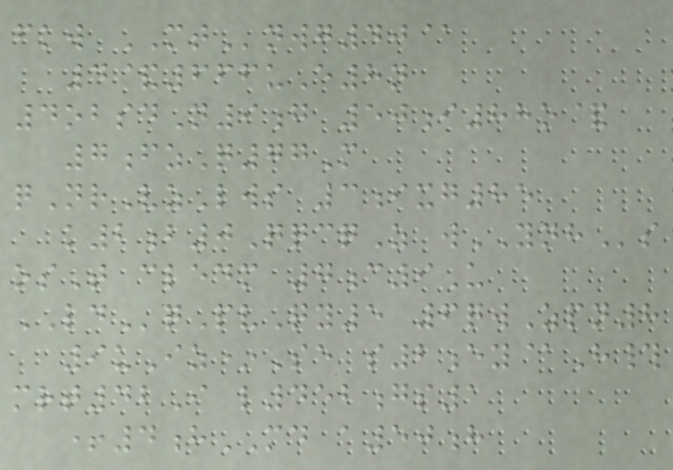fkw MTnwg40@
4&666uE8n
4obsdN9g 50i88o&
7fzQ77M
qNrVzLws 3ixg85
k2b0QqcqZ wYNHs
osT cledm 7c9U
LDqPvQy5 6qwZpn8
9uIz*Se s2ey@H#
mrt42I l452gs1
+4hMD a50h
